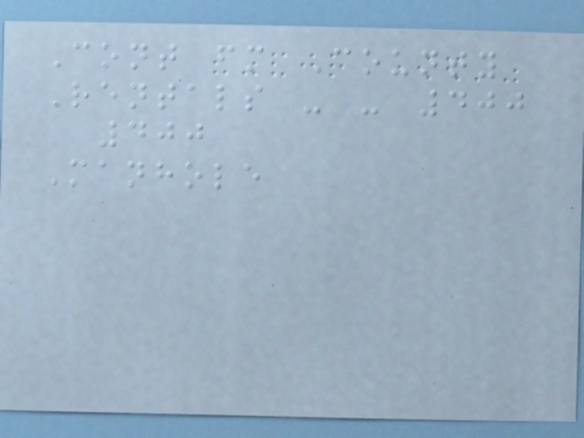Cont fm County
Rentals - - 400
400
Manhole
